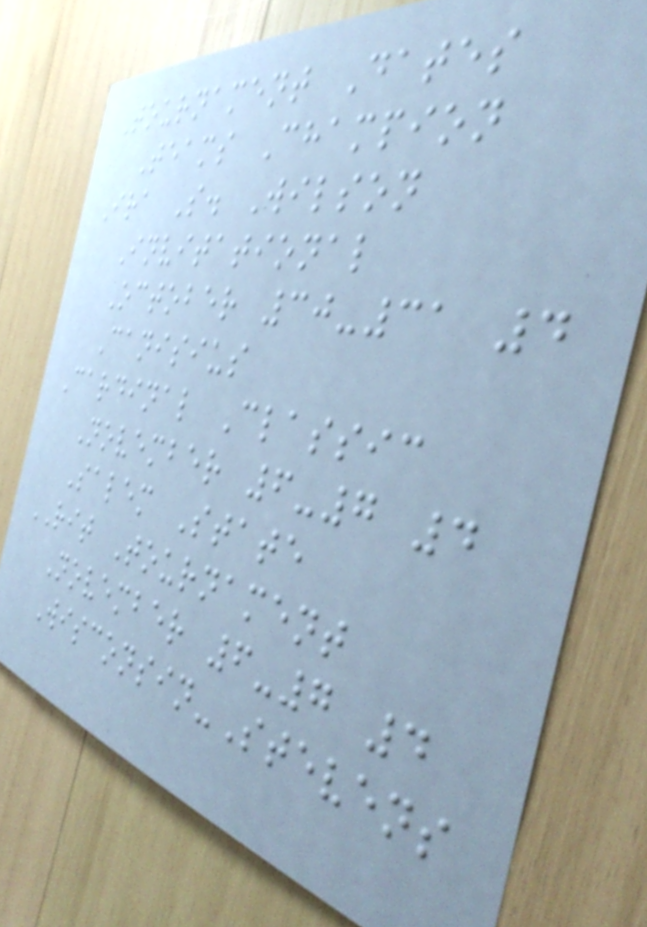Tournament Dates
Teams Champion
Ira S. Wilson
Invitational
October 30-31 4
Canisius
Cardinal Classic
November 6-7 4
Salem State
RIT Tournament
November 6-7 4
Wisconsin-Stevens
